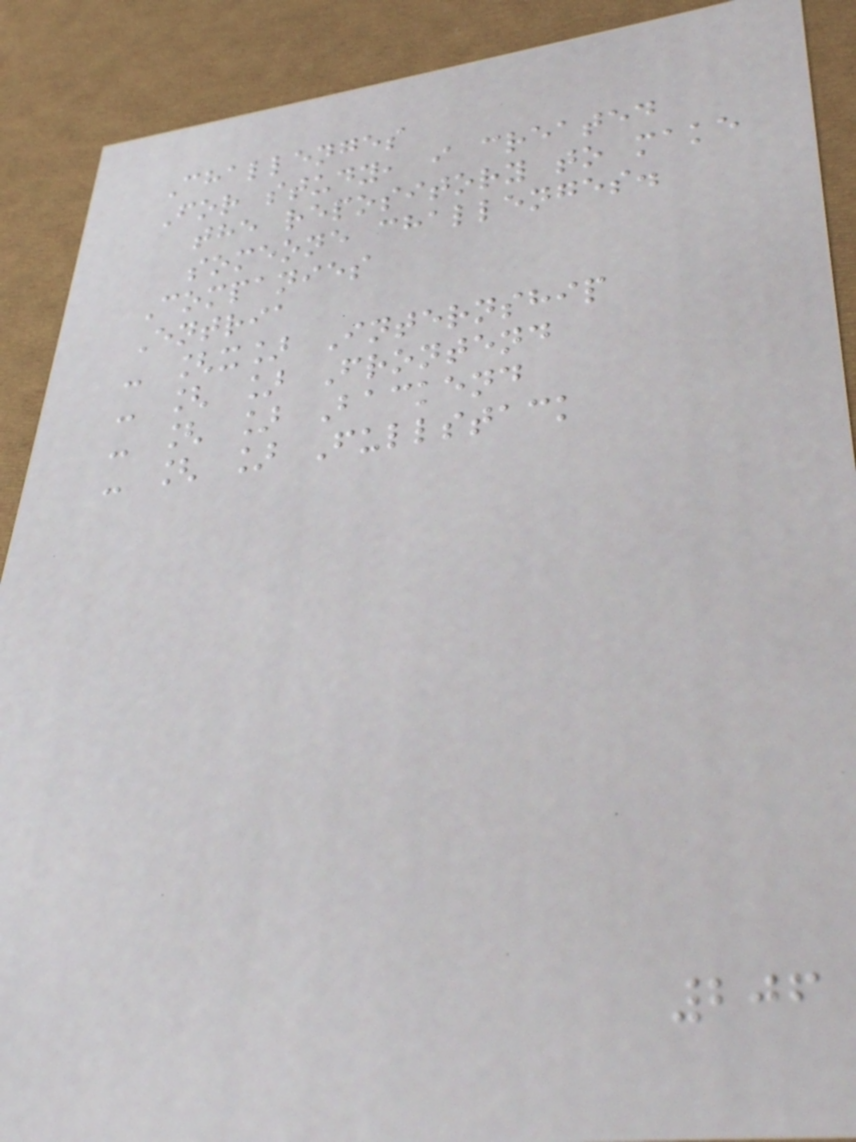Challenges
For study, i created
the repository to make
someone challenges.
Companies
Entria
- [x] Internship
- [ ] Frontend
- [ ] Backend
- [ ] Fullstack
206
